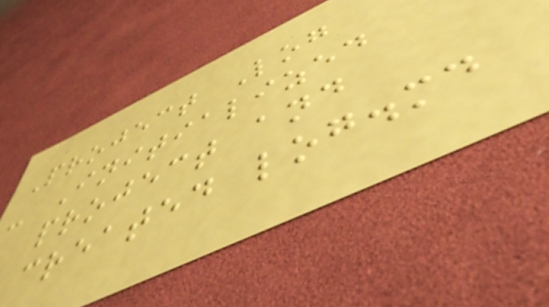Project Log
- Initialized
project and
created log.md
